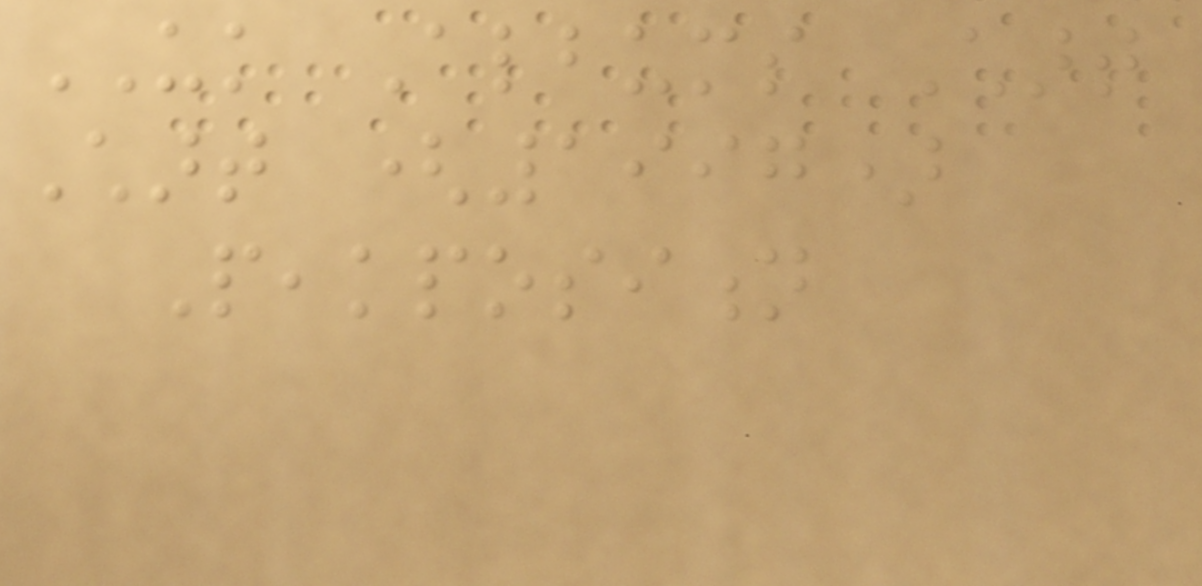UK Albums Chart
Chart (1997)
Peakposition
